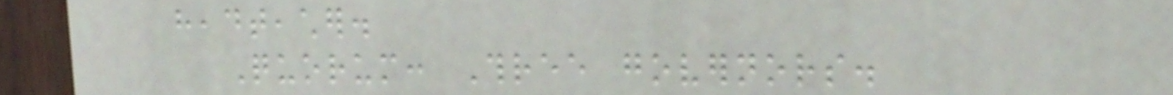headteacher.
Quorum: Three governors.
